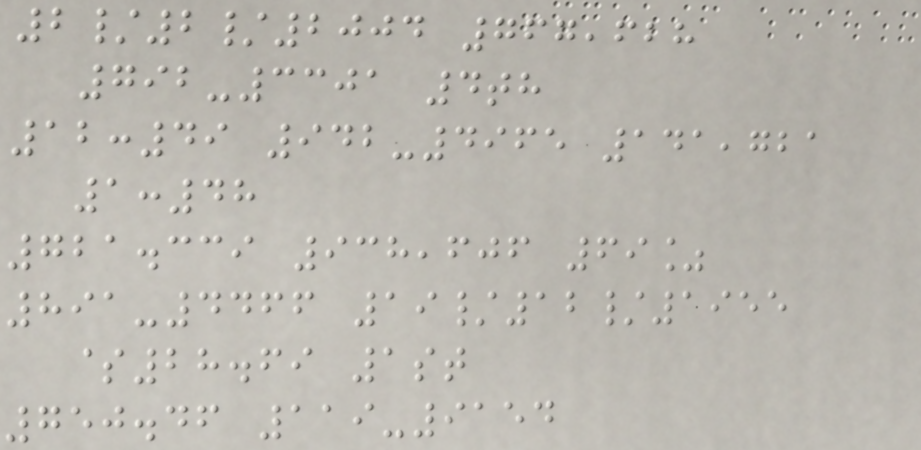2/2/2004 767,628
792-3301 4th
12:49 942-4965 141,721
1:48
721.339 938,606 69%
891-4466 19/12/1955
$28.69 1st
750.46 119-9154
